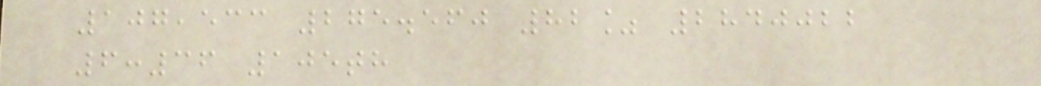107,533 275.560 82% 2840022
6:36 105th
